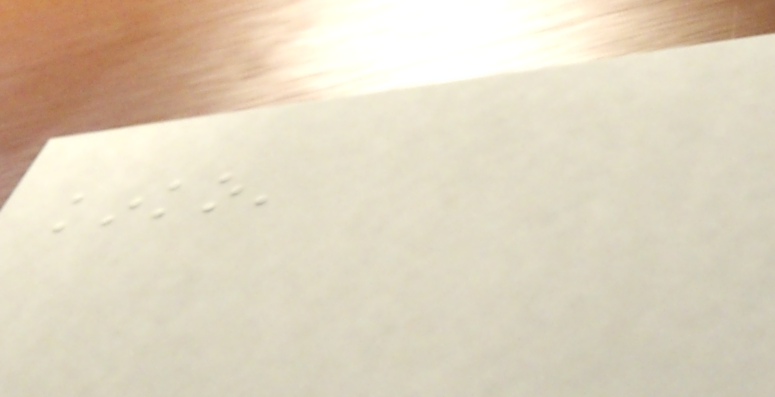kinko'
